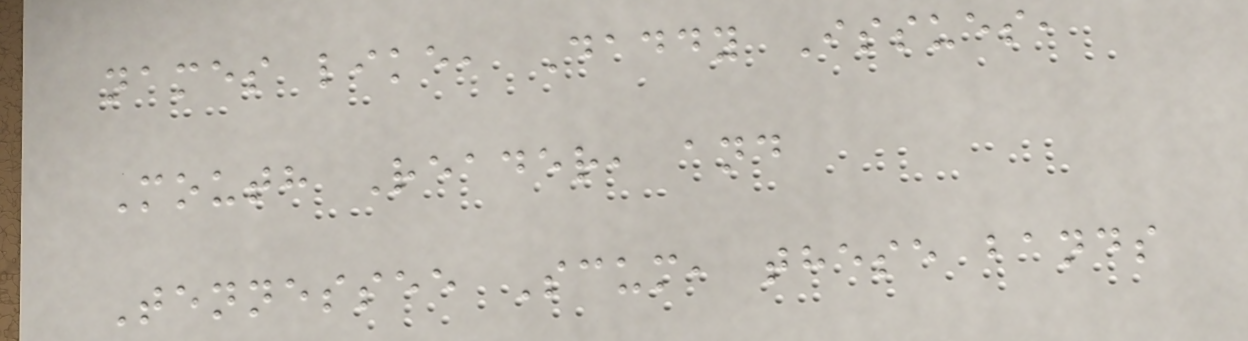names like, Daddy Issues,
Mouth Reader, and
Tennessee Scum, these bands
